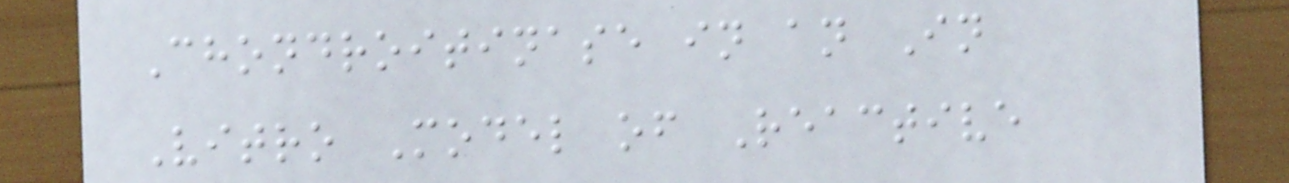Chondroitinase in an In
Vitro Model of Reactive
